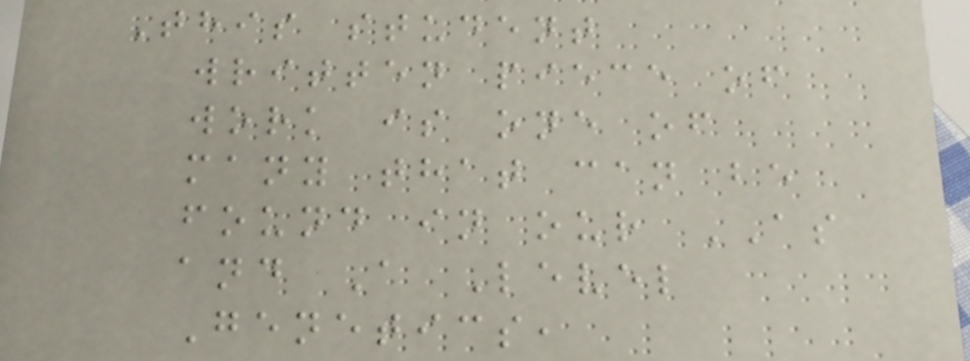This student
written piece of
work is one of
many that can be
found in our AS
and A Level
Genetics,
